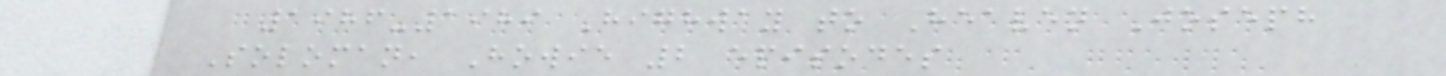1986-1989 Highway to Heaven Joseph
Soloman, Howie 2 episodes
